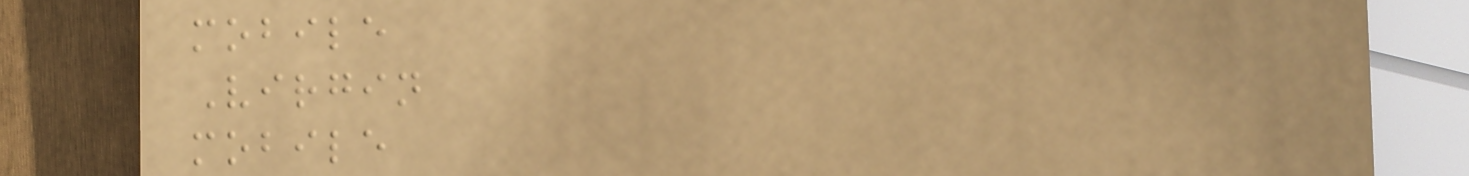mobile
Virgin
mobile
